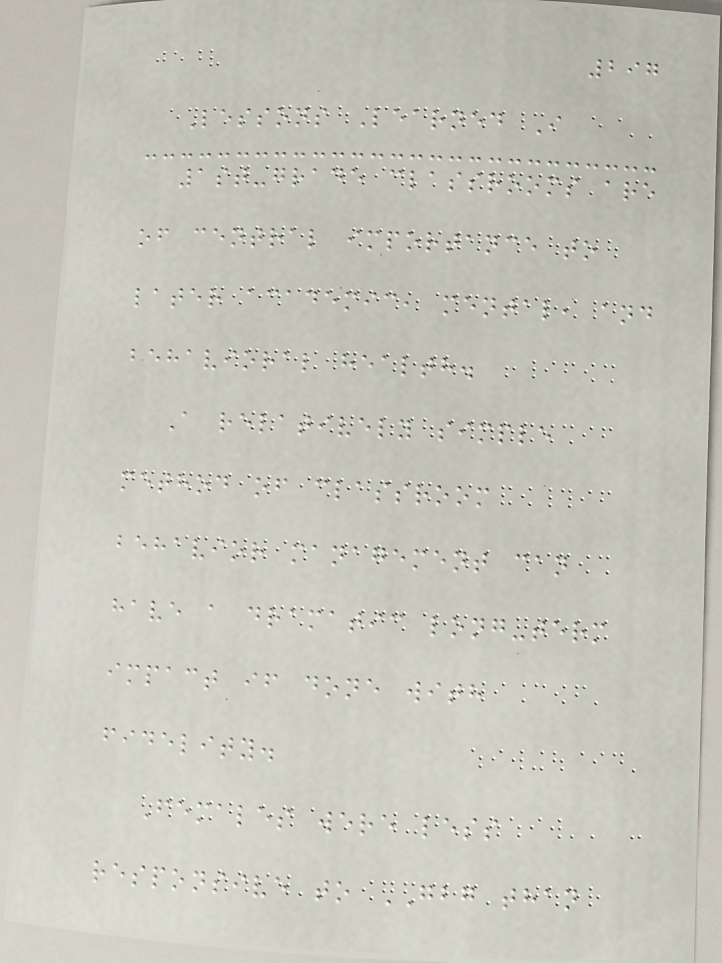297
Lessons Learned I
1st-grade classrooms are
of central importance to
later academic, mental, and
behavioral health.
A relatively simple
method of classroom
behavior management can
have a dramatic long-term
impact if done with
fidelity.
Females were less
responsive to GBG than
